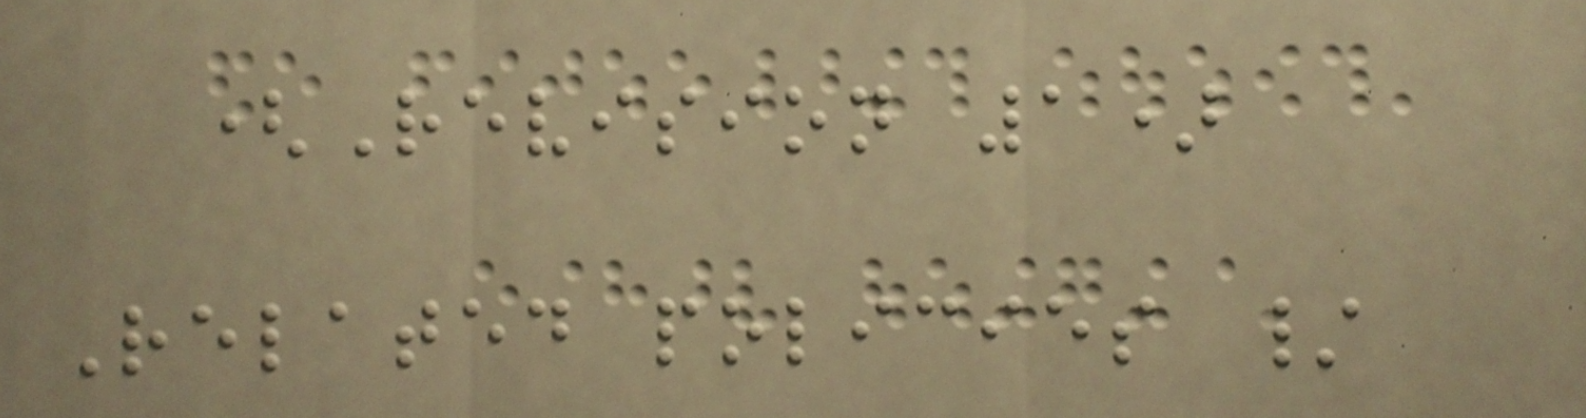(Revision 1)
Related policies /
